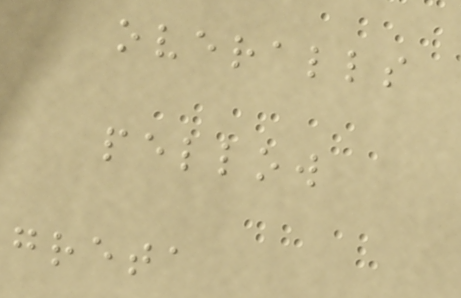overalls
pellow
greta
